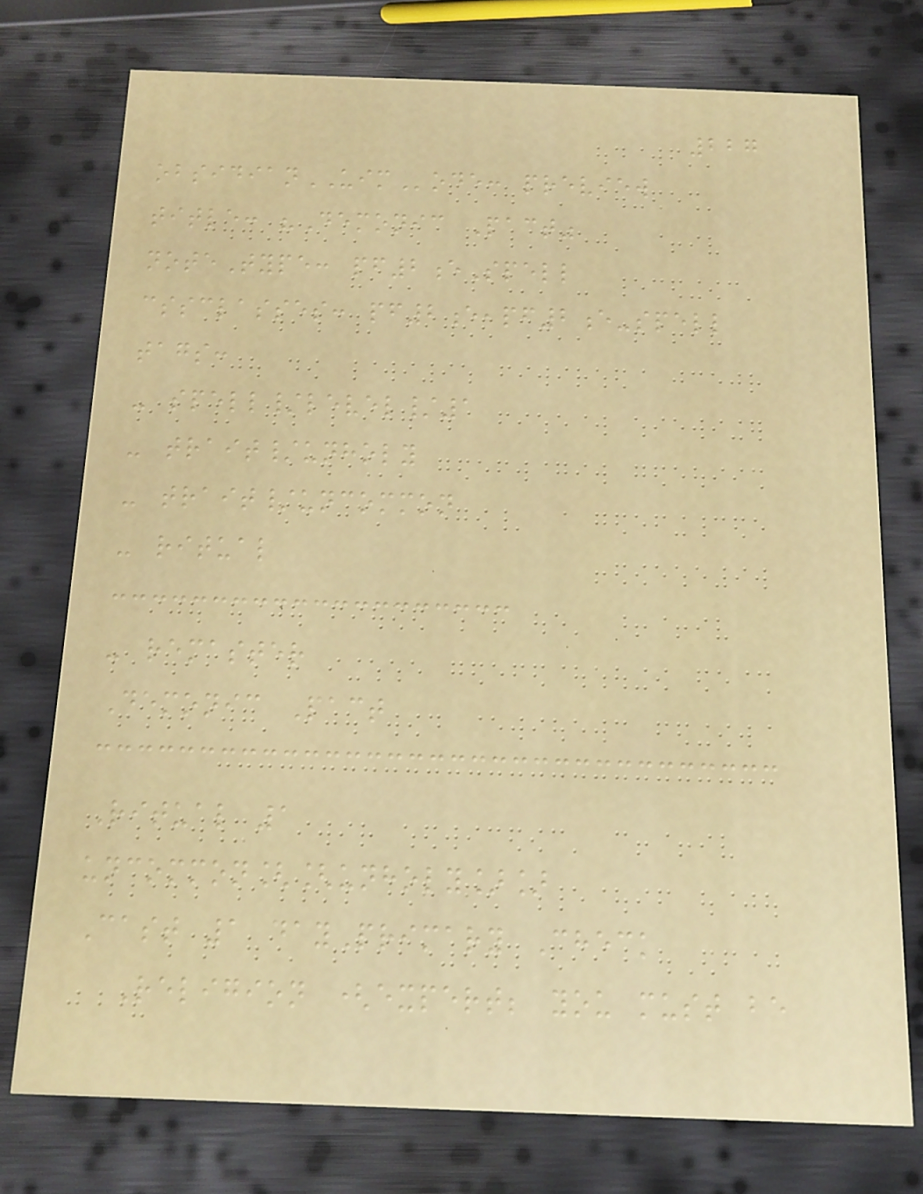227
obsidianUIMode: preview
title: "Demonic Pact"
noteType: pf2eSpell
cssclasses: pf2e,pf2e-spell
tags:
- spell/level/1
- trait/unholy
- trait/uncommon
- ritual
- remaster
Demonic Pact
Ritual 1
uncommon[[unholy]]
Cast 1 dayPrimary Check
Religion (expert; you must be
